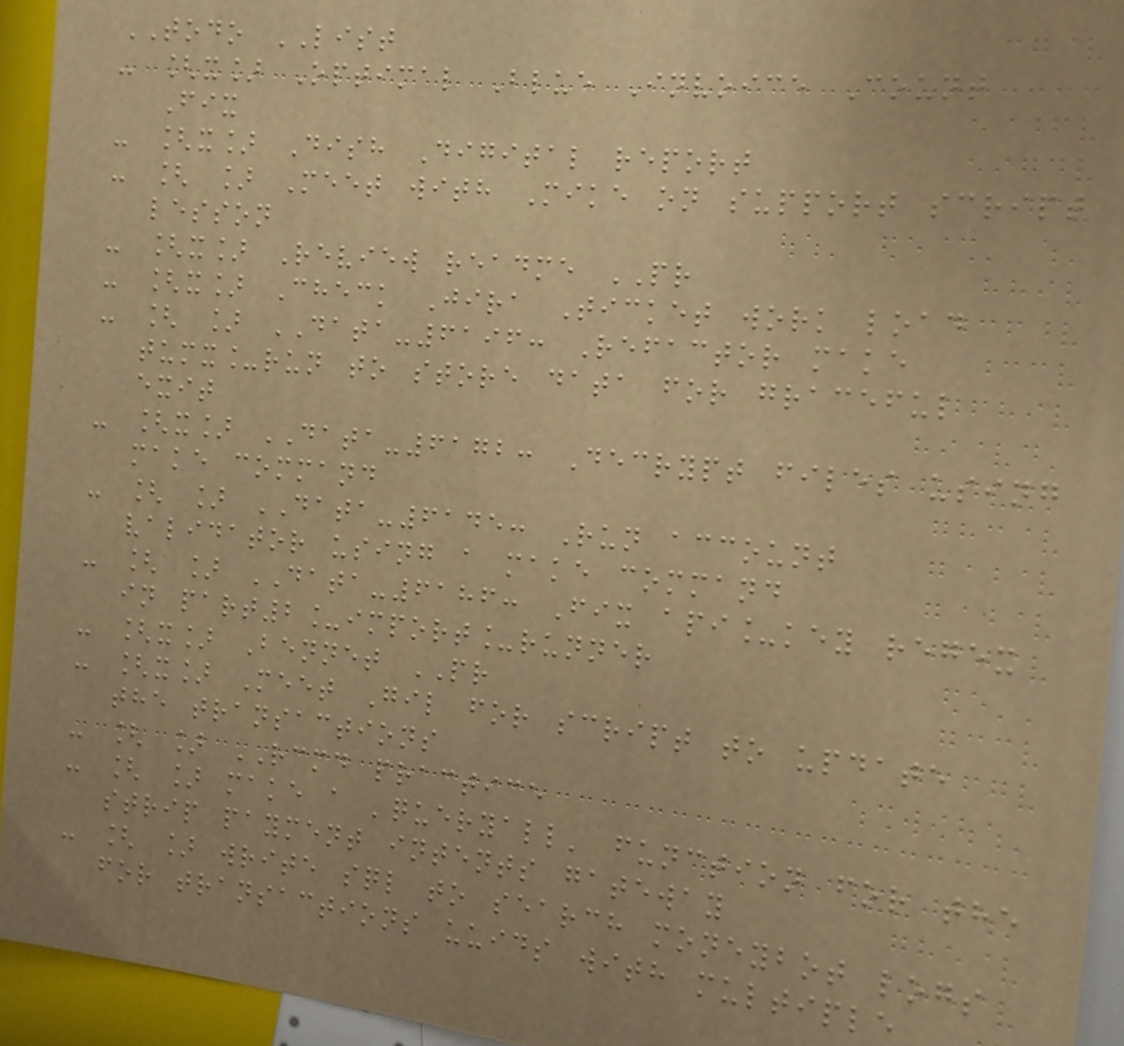TODO LIST
- [x] Optimal Blue Invoice Count
Fix
- [x] Dish Digital report
- [ ] Meet with Mike on support script
lesson
- [x] Review readme PR
- [x] Check Jira Ticket work load
- [ ] DATA-6196: Refactor make
tumx_run to store data for graceful
exit
- [x] DATA-6172: Decrypt files using
make command
- [ ] DATA-6145: Run account
validator using a make command
- [ ] DATA-6186: Fix api_key regex
in part2_import_runner
- [x] Bennet PR
- [x] Meet Gil for script to update
the transactions
- [ ] RCMD practice
- [ ] make a 'queryall' function for the
strip payment intents gateway
- [ ] write sql to search moneybot logs
for transactions uuids with multiple
